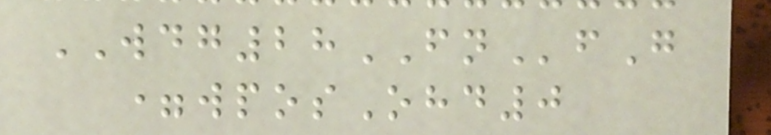WDG28FNfG
=wposOhd0
